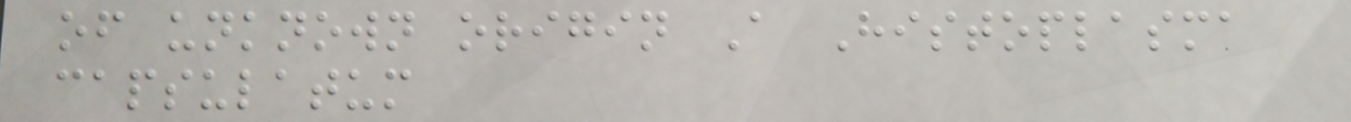of unknown origin A Histoplasma
capsulatum
